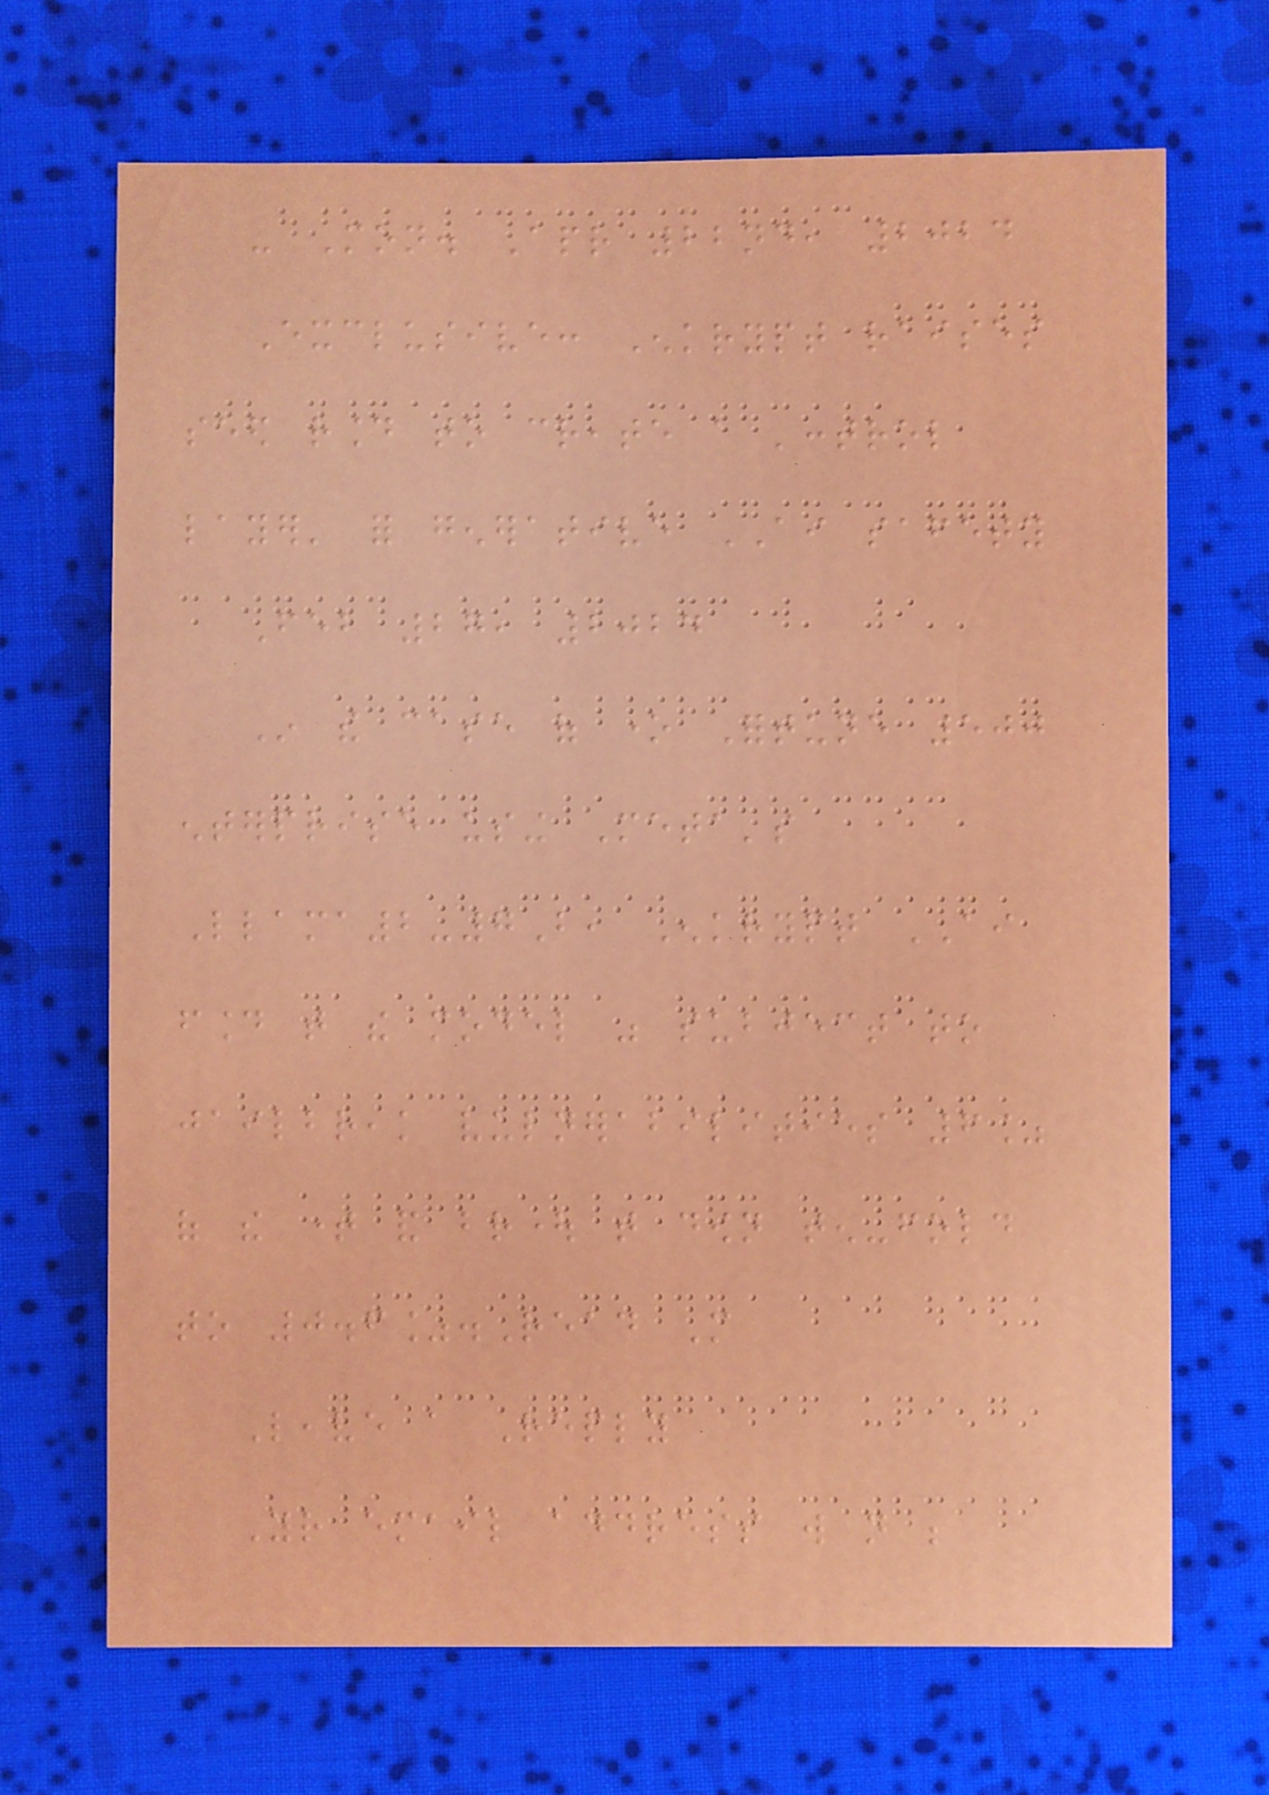- Mon. Apr 22nd, 2024
Exclusive: Enkrypt raises
seed round to create a 'control
layer' for generative AI safety
Feb 27, 2024
In the case of one Fortune 500
enterprise using Meta's
Llama2-7B, Enkrypt AI
found that the model was subject to
jailbreak vulnerabilities 6%
of the time and brought that down ten-fold
to 0.6%.Read More
Leave a Reply
Your email address will not be
